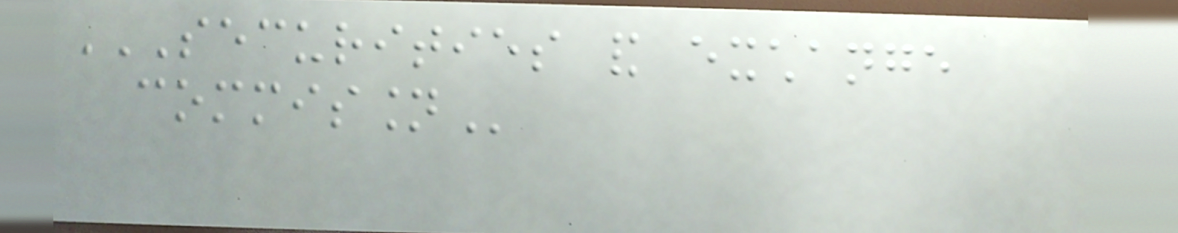SECURITIES AND EXCHANGE
COMMISSION
